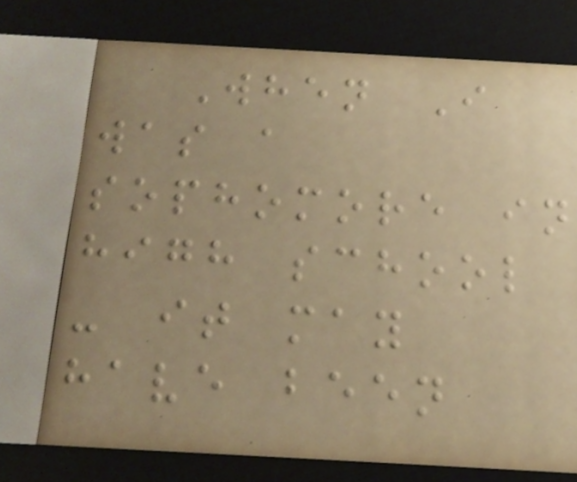When I
was a
sophomore in
high school
- it may
have been
